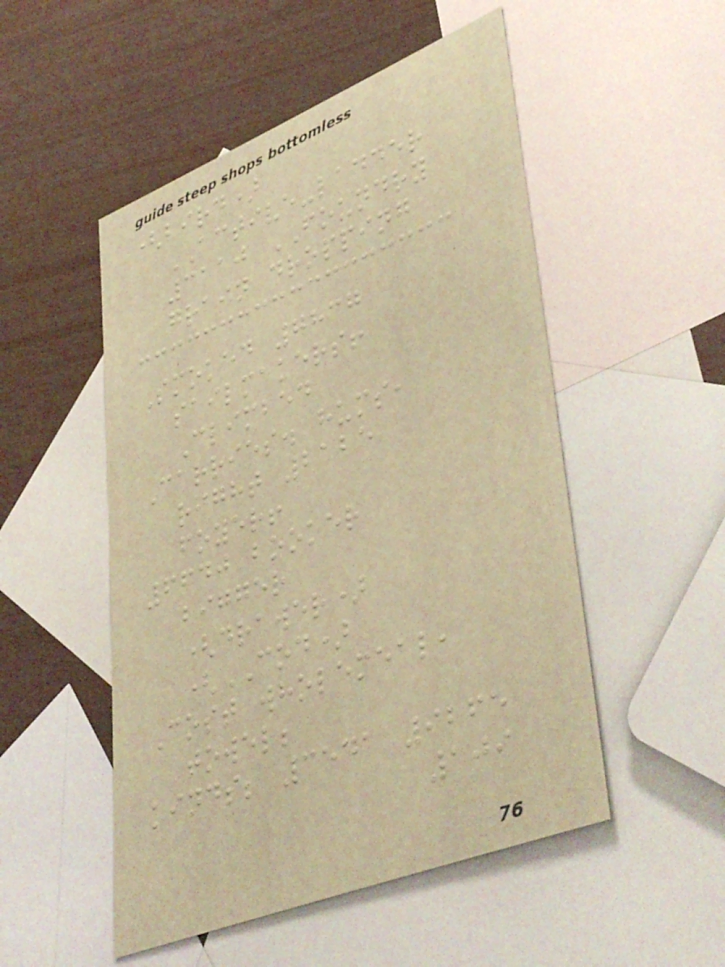(bird)
ACTIVE-ladder
3110 FOUNDRY
grain dropping
Smoked 7837
sailmakers!
Climbed
Carries. hums,
right 2125
foyer!
6640 booker
bigger
(drawer)
(COD)
Cost wholemeal,
towel;
kinds; 3541 9265
109
